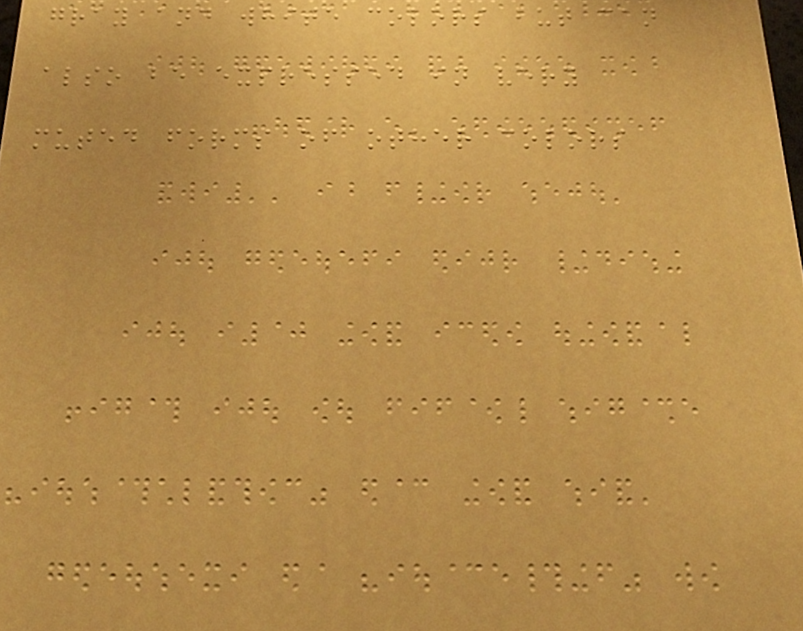gray and white colors but can
also be expressed in very
muted forms of other colors
